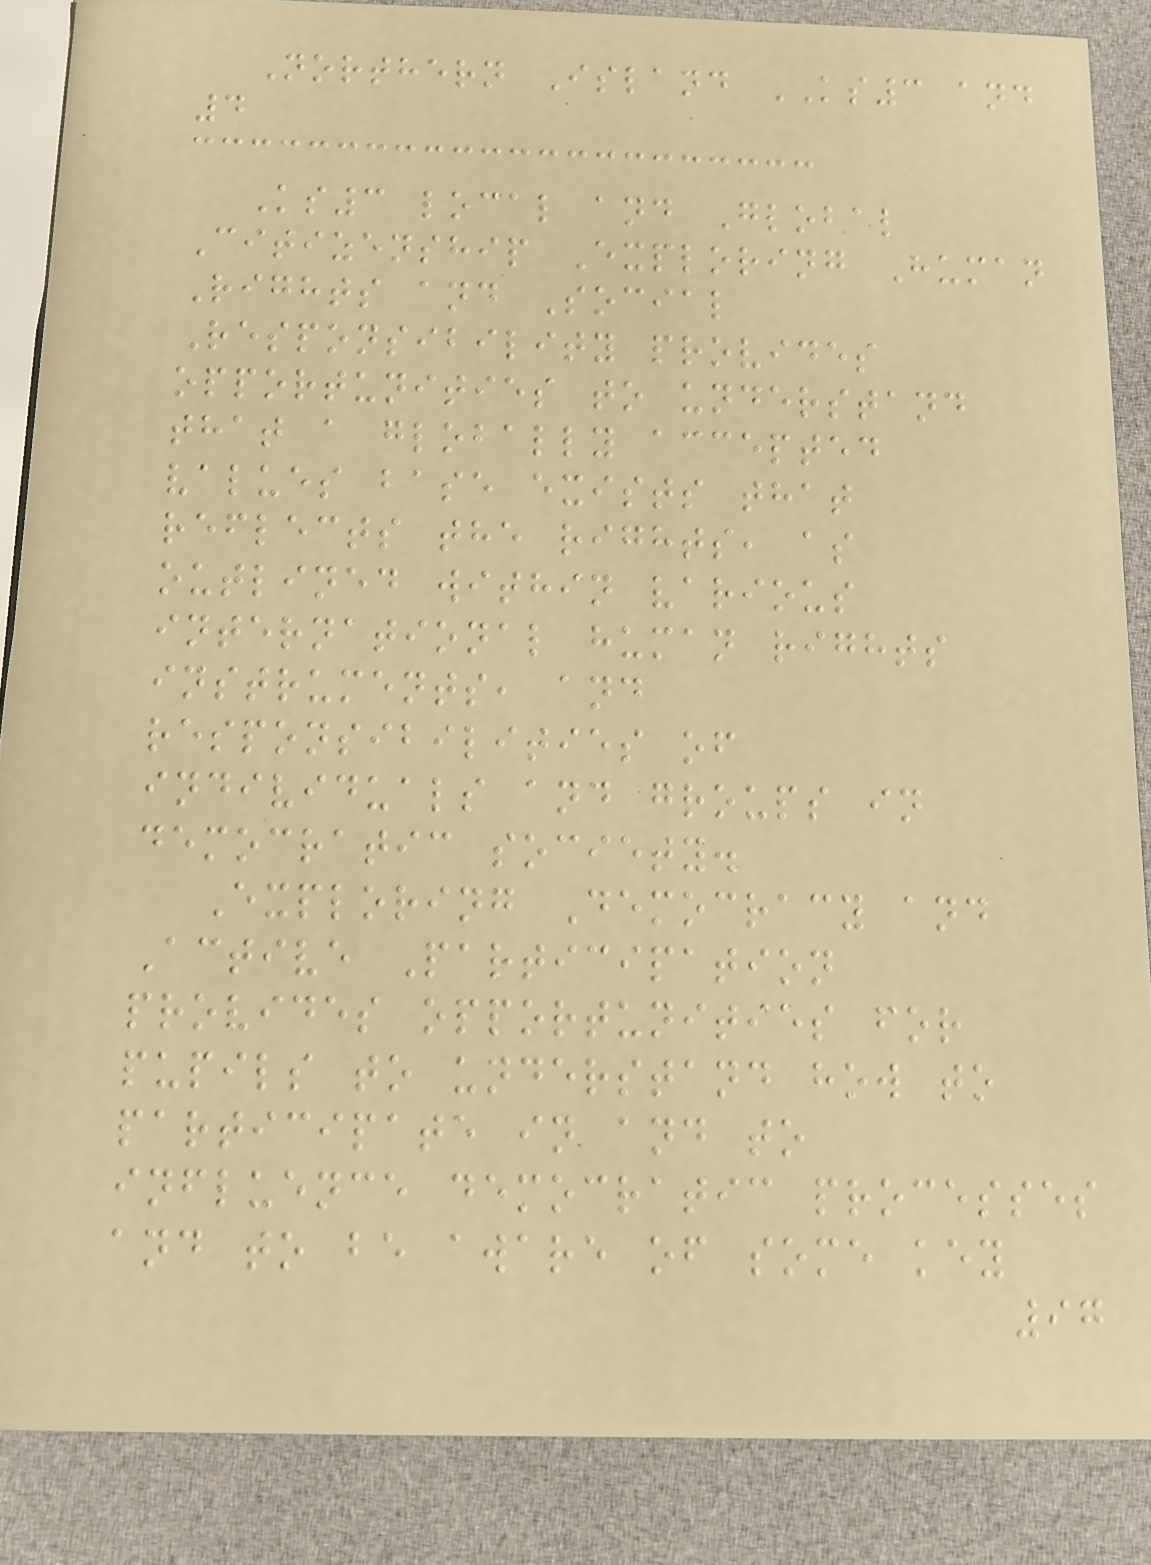Northern Island KS3 and
4
Ks3 local and Global
Citizenship Exploring Human
Rights and Social
Responsibility provides
opportunities to understand
that a globally accepted
values base exists that
reflects the rights, as
outlined within various
international human rights
instruments, and
responsibilities of
individuals and groups in
democratic society.
Exploring Democracy and
Active Participation
provides opportunities for
pupils to understand how to
participate in and to
influence democratic processes
and to be aware of some key
97
